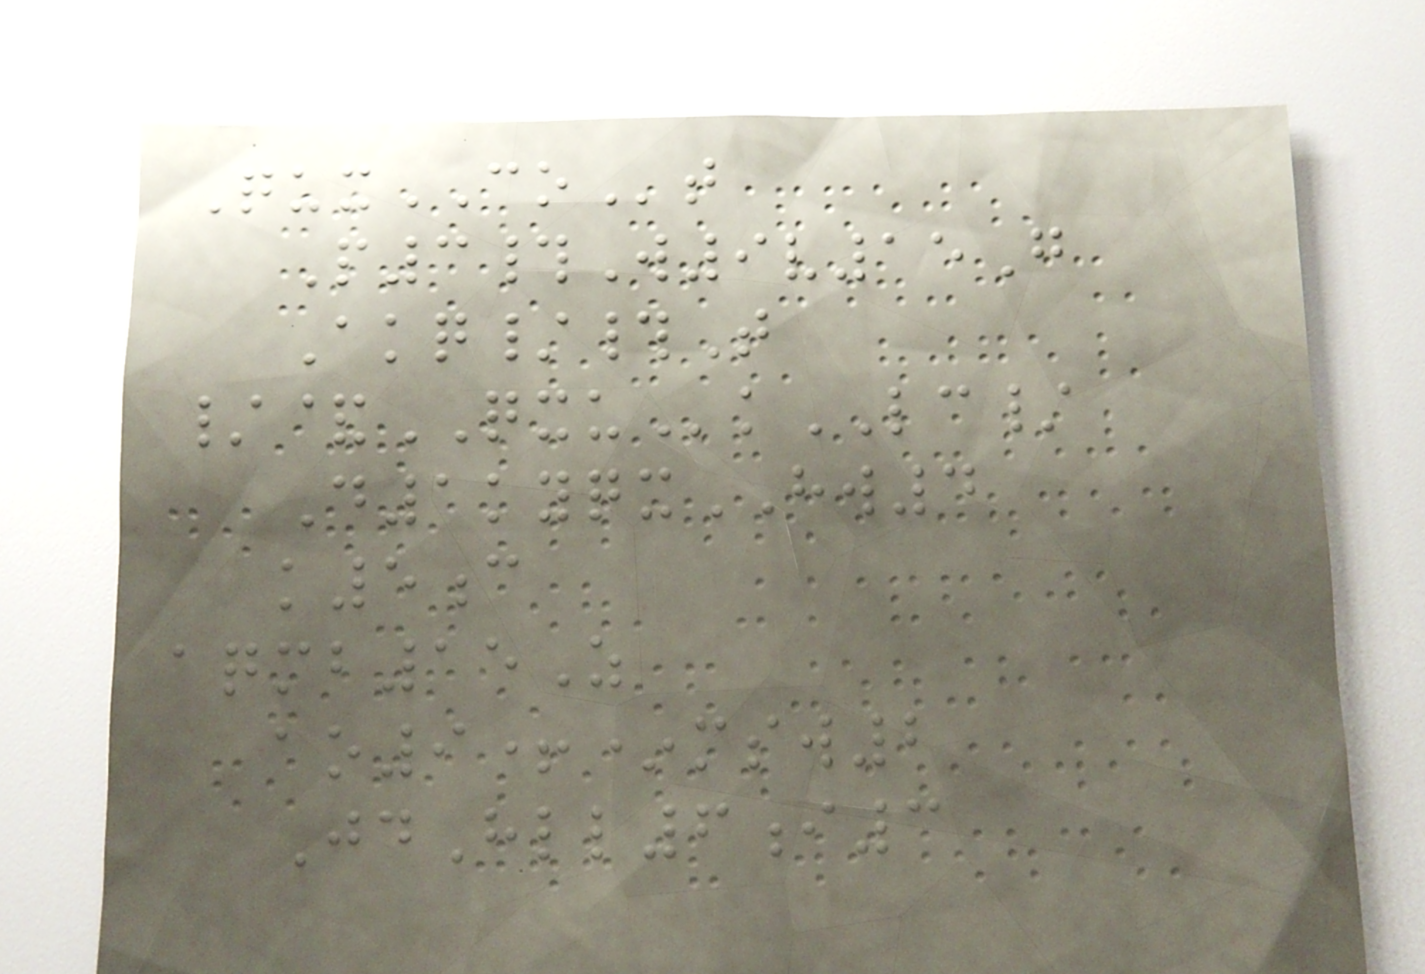QuxCOt
P3#W9v15G
Akq/#T
/&QXUkLC/
D1kyqxHW4
k5c
aqmb15Z
ao9+*msw2
JdHll6i3
